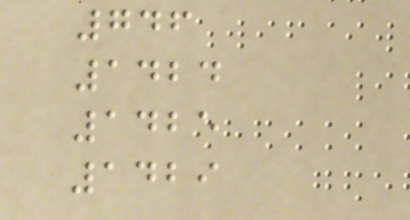746
1424
1425
1429
